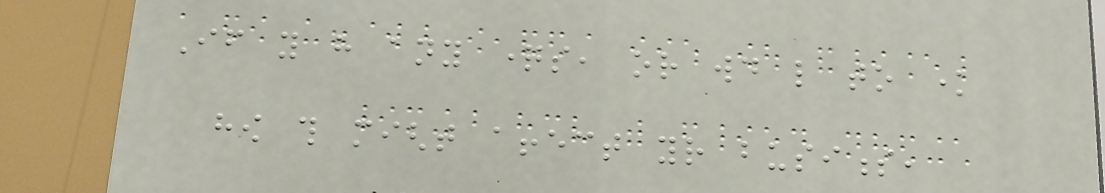If you have any questions, or would like to know
how this might affect your business,
